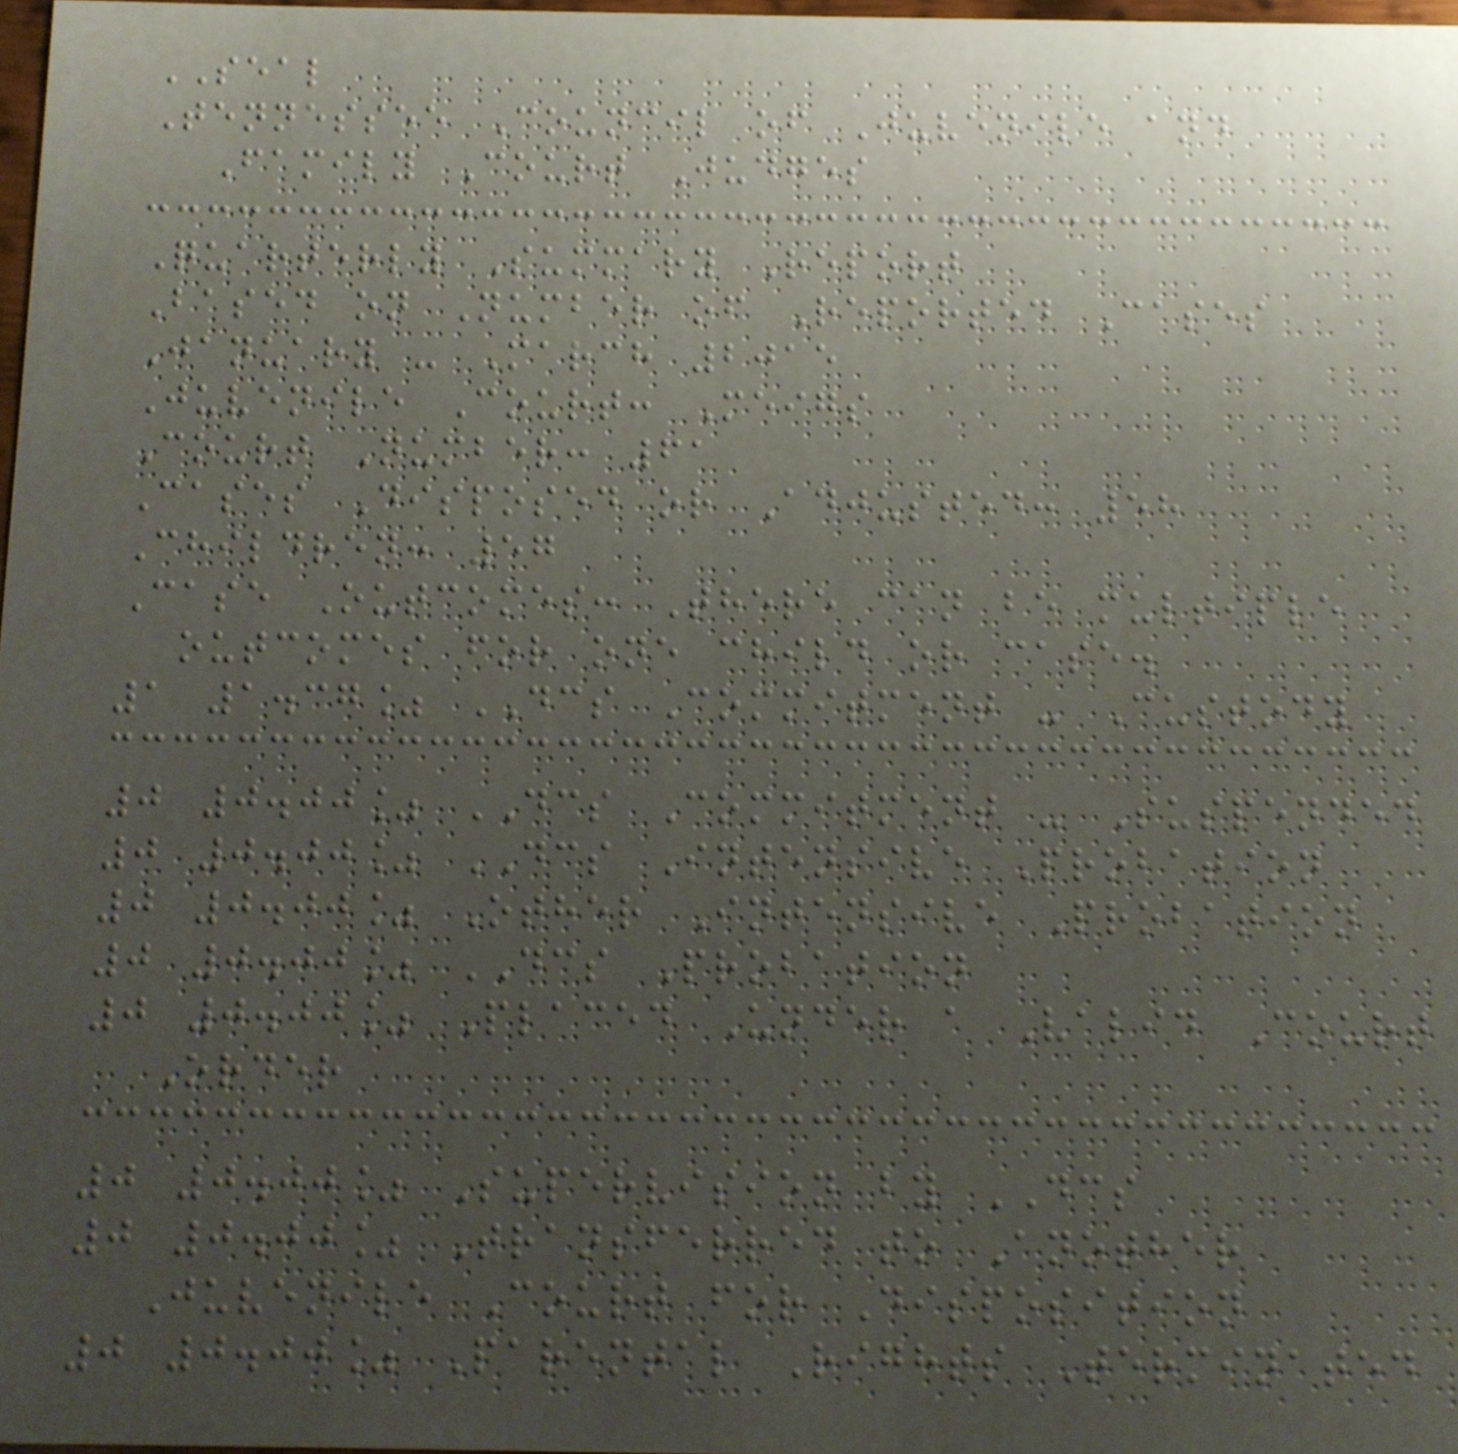SEAL
Tennessee Council of Juvenile and
Family Court Judges
Quarterly Summary Report
Based on Number of Reported Cases
January - March 2015
Juvenile Court: Meigs
Court Number: 61
Cases Disposed or Adjusted: 58
Children: 57
Case Outcomes: There can be multiple
outcomes for one child or case.
1 1.37% DCS Commitment - Custody
0 0.00% DCS Commitment - Suspended
0 0.00% DCS Intensive Probation
0 0.00% Other Intensive Probation
0 0.00% DCS Probation
0 0.00% Placed Under a Valid Court
Order
0 0.00% Supervision by DCS
0 0.00% Transferred to Another
Juvenile Court for Disposition
0 0.00% Parental Rights Terminated
